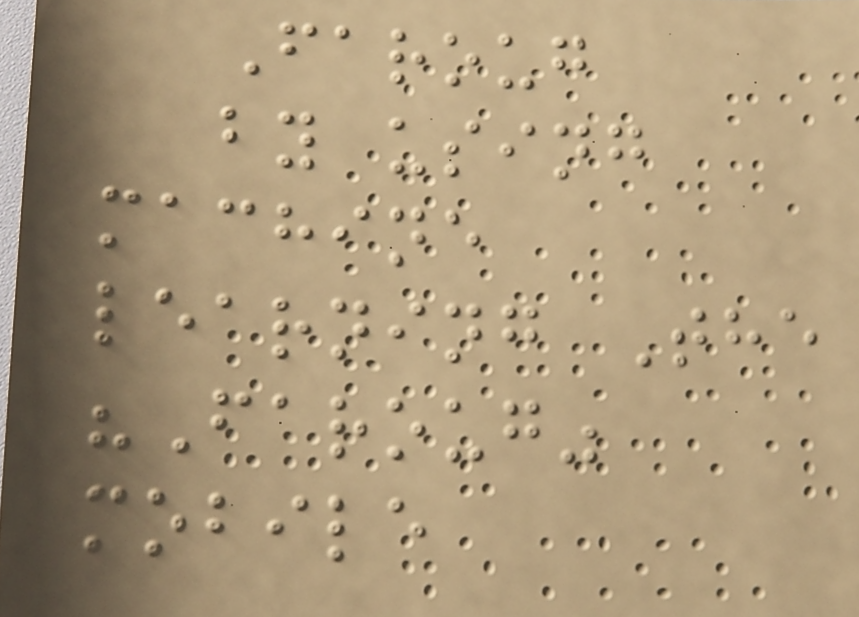Faroug
by using
machine
learning The
"Faroug"
mobile
